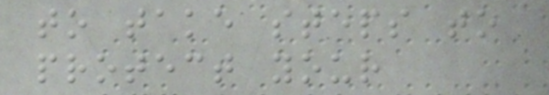to take steps to
protect your
